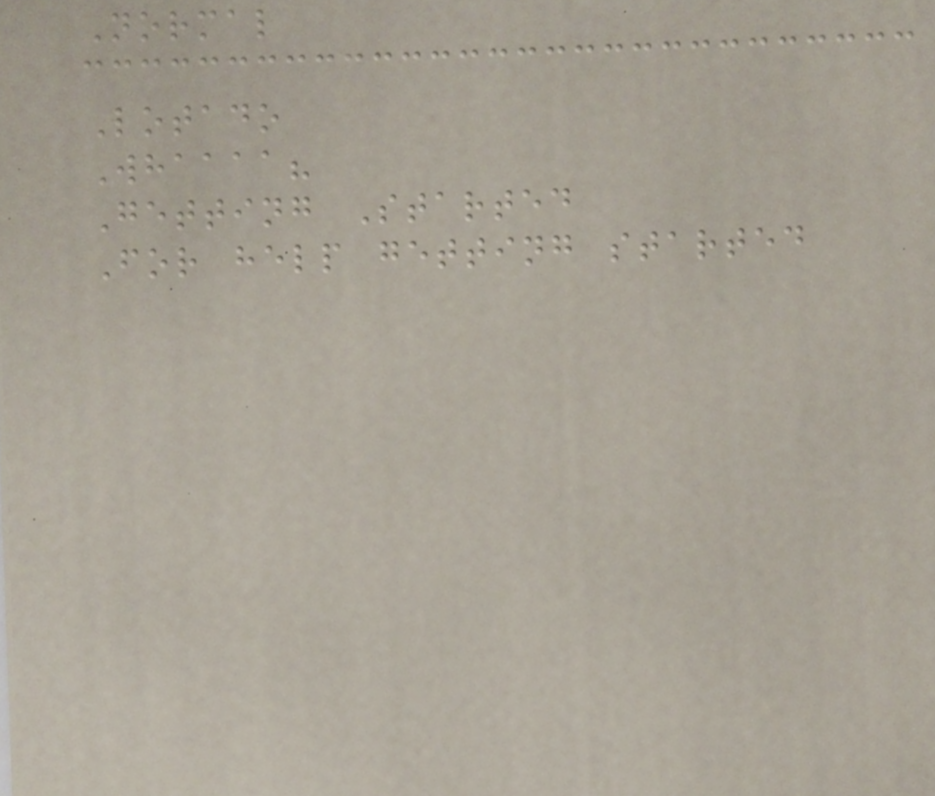Normal
Lotado
Whaaaa?
Getting Started
For help getting started
